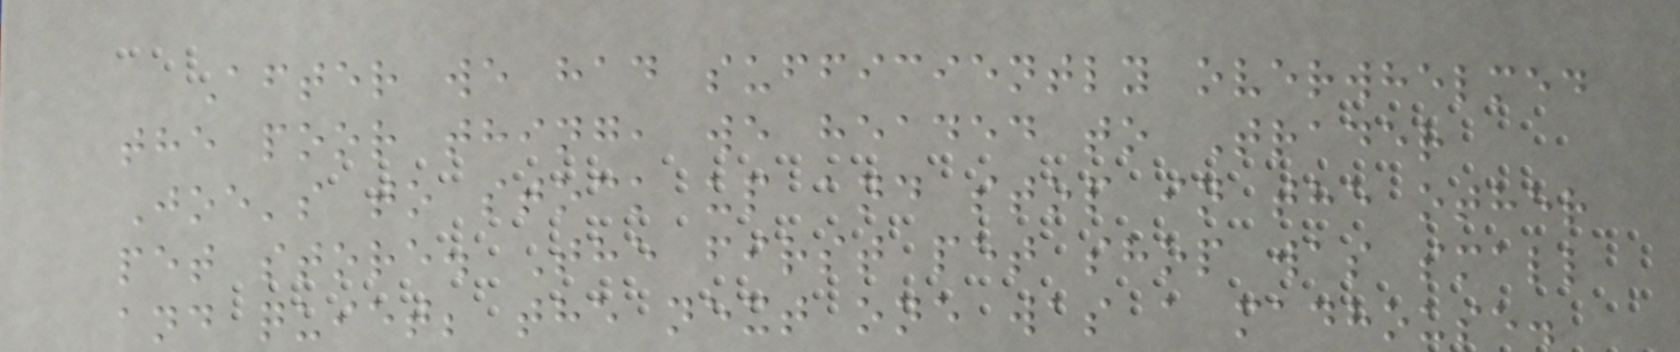After we had sufficiently overwhelmed
the poor thing, we headed to Trader
Joe's to stock up and stop in the other
pet store. The first pet shop was small
and quiet; the next one was a madhouse.
